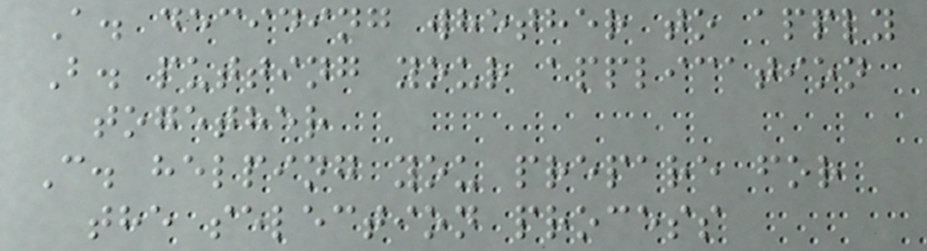A. deciding whether to apply
B. putting your application
together
C. helping you prepare for
the selection process
